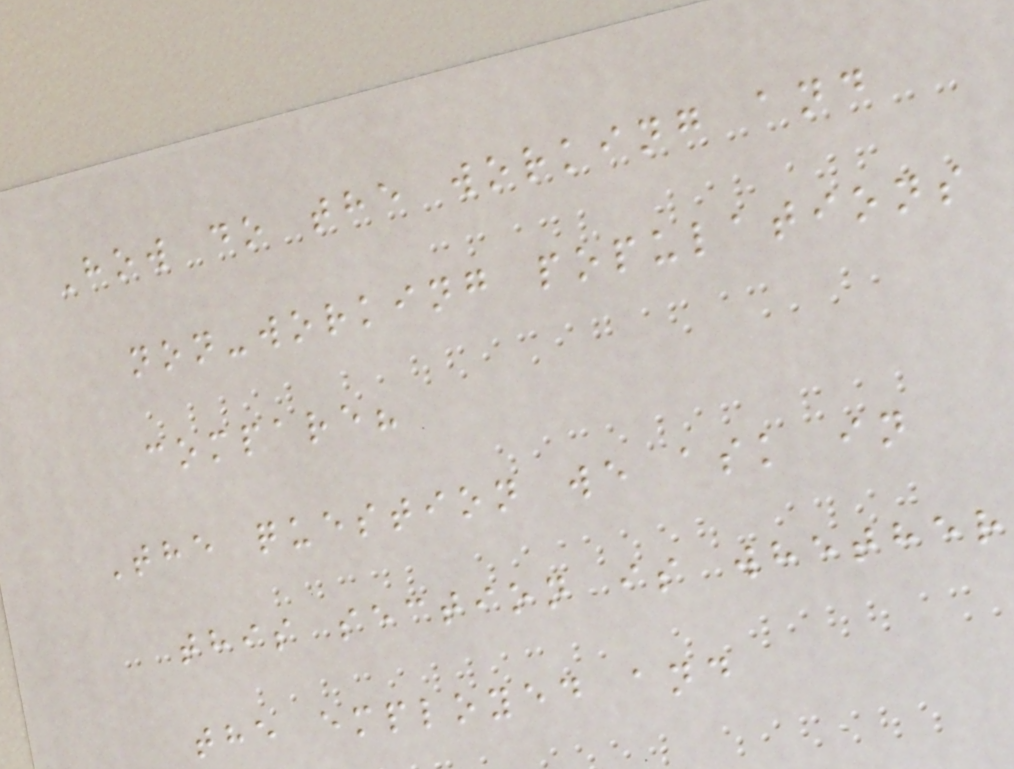How do the working and
non-working populations
compare?
The question we ask in
this section is whether
the employed and
